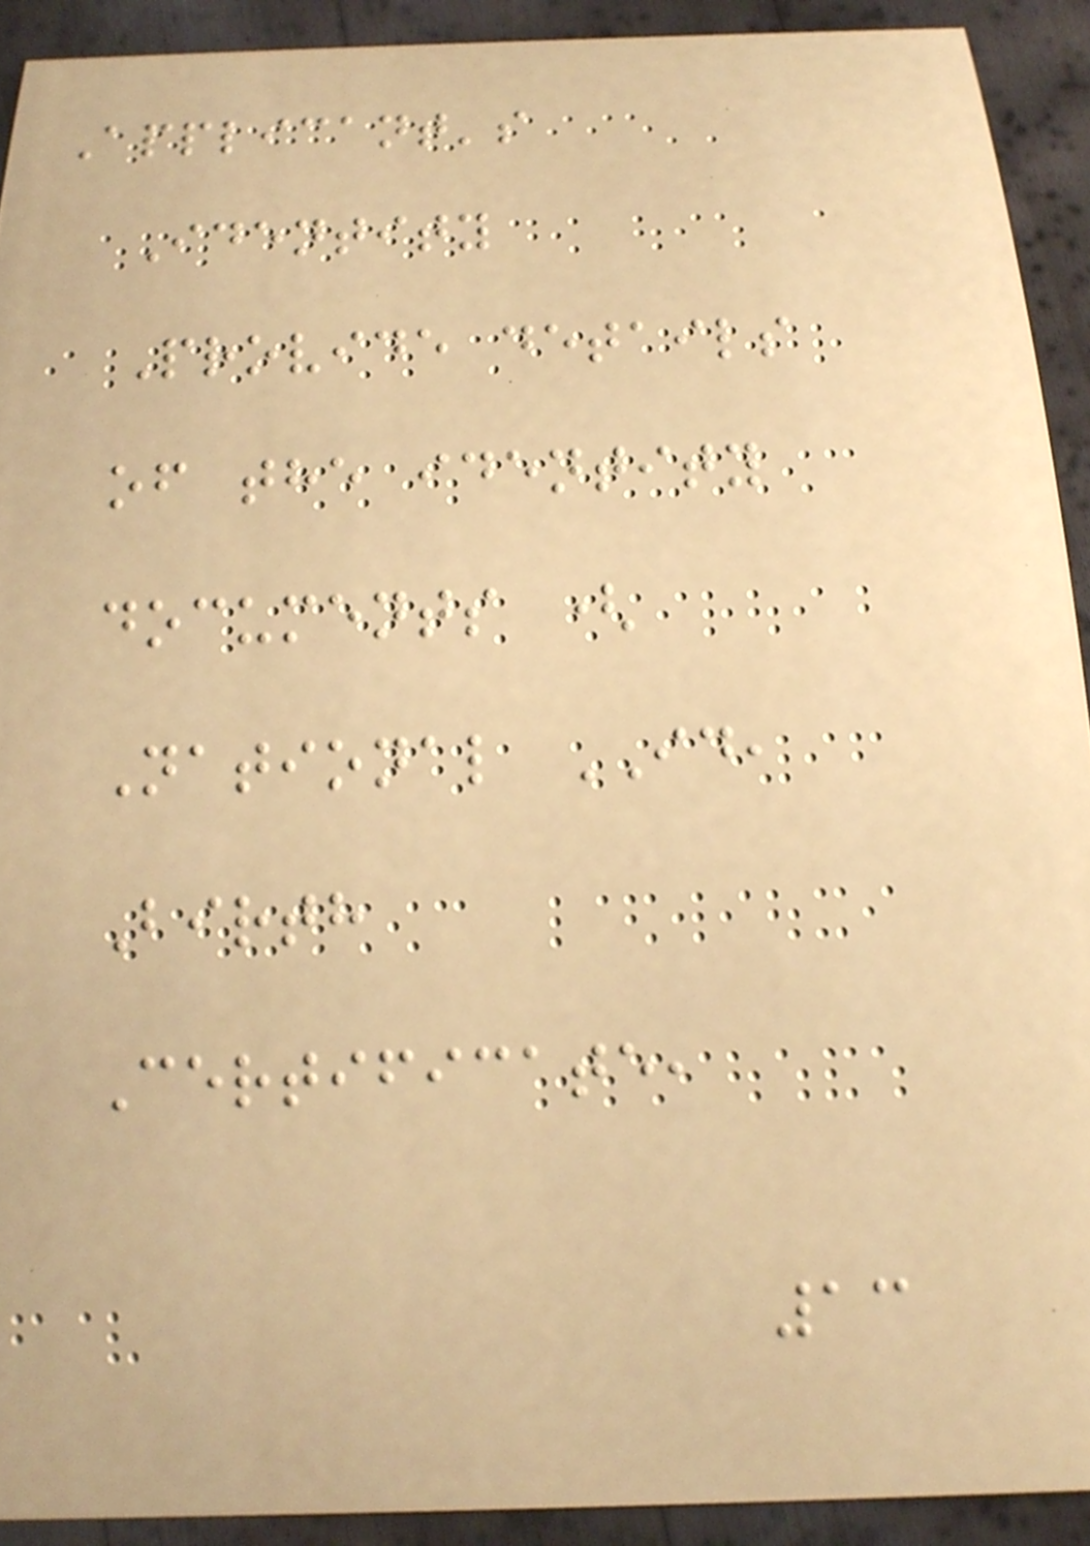Applicant's
Identity
Provide details
of the identity
documents (
National ID,
Birth
Certificate,
13
